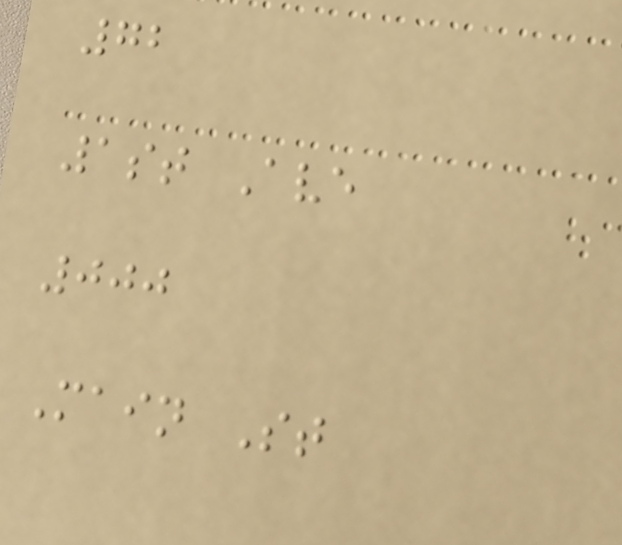72
1st Ave
000
Main St
